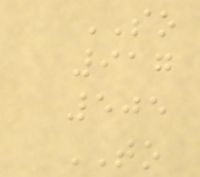SO
917
505
TO
